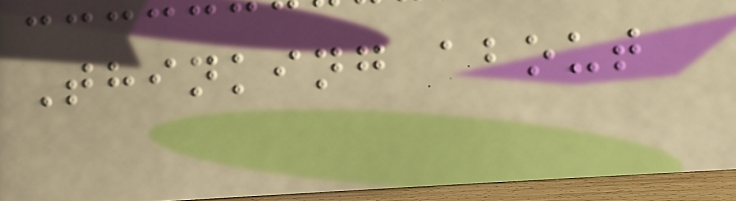Thinking about
